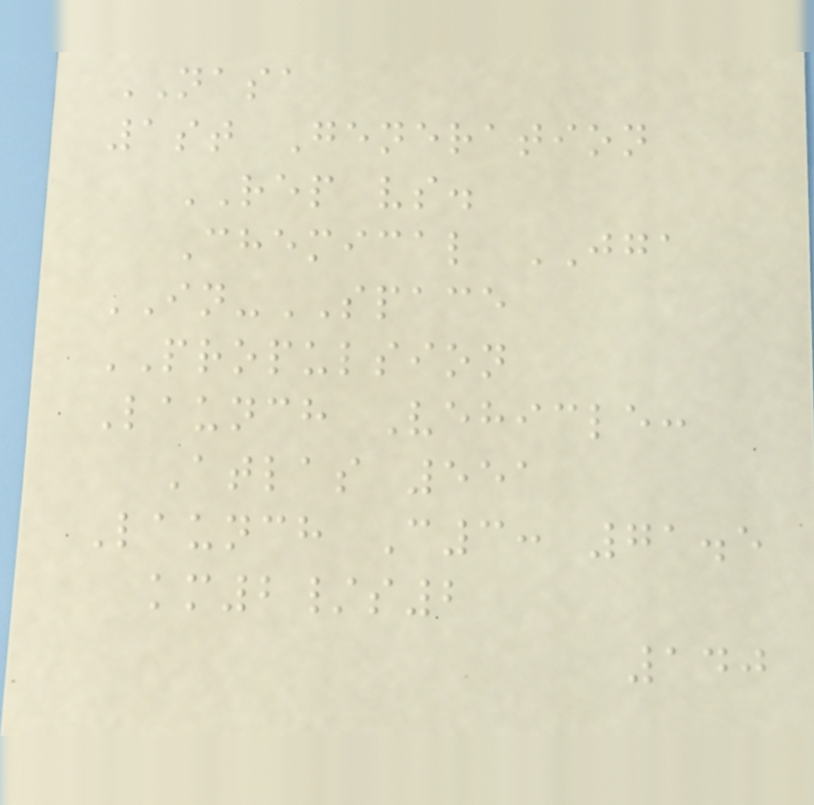NASA
1st Generation
REP vs.
Chemical JGA
IN-SPACE
PROPULSION
Launch Vehicle:
Atlas 551
Launch C3: 71.5
km2/s2
140
